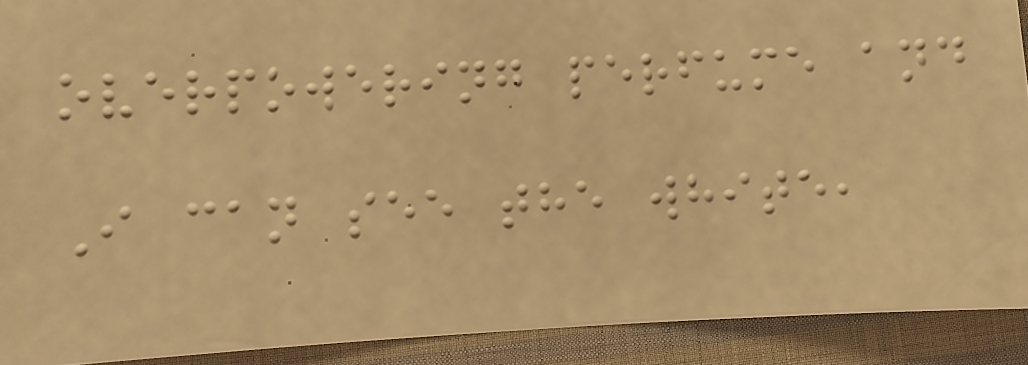overpowering perfume and
I can see the white,
